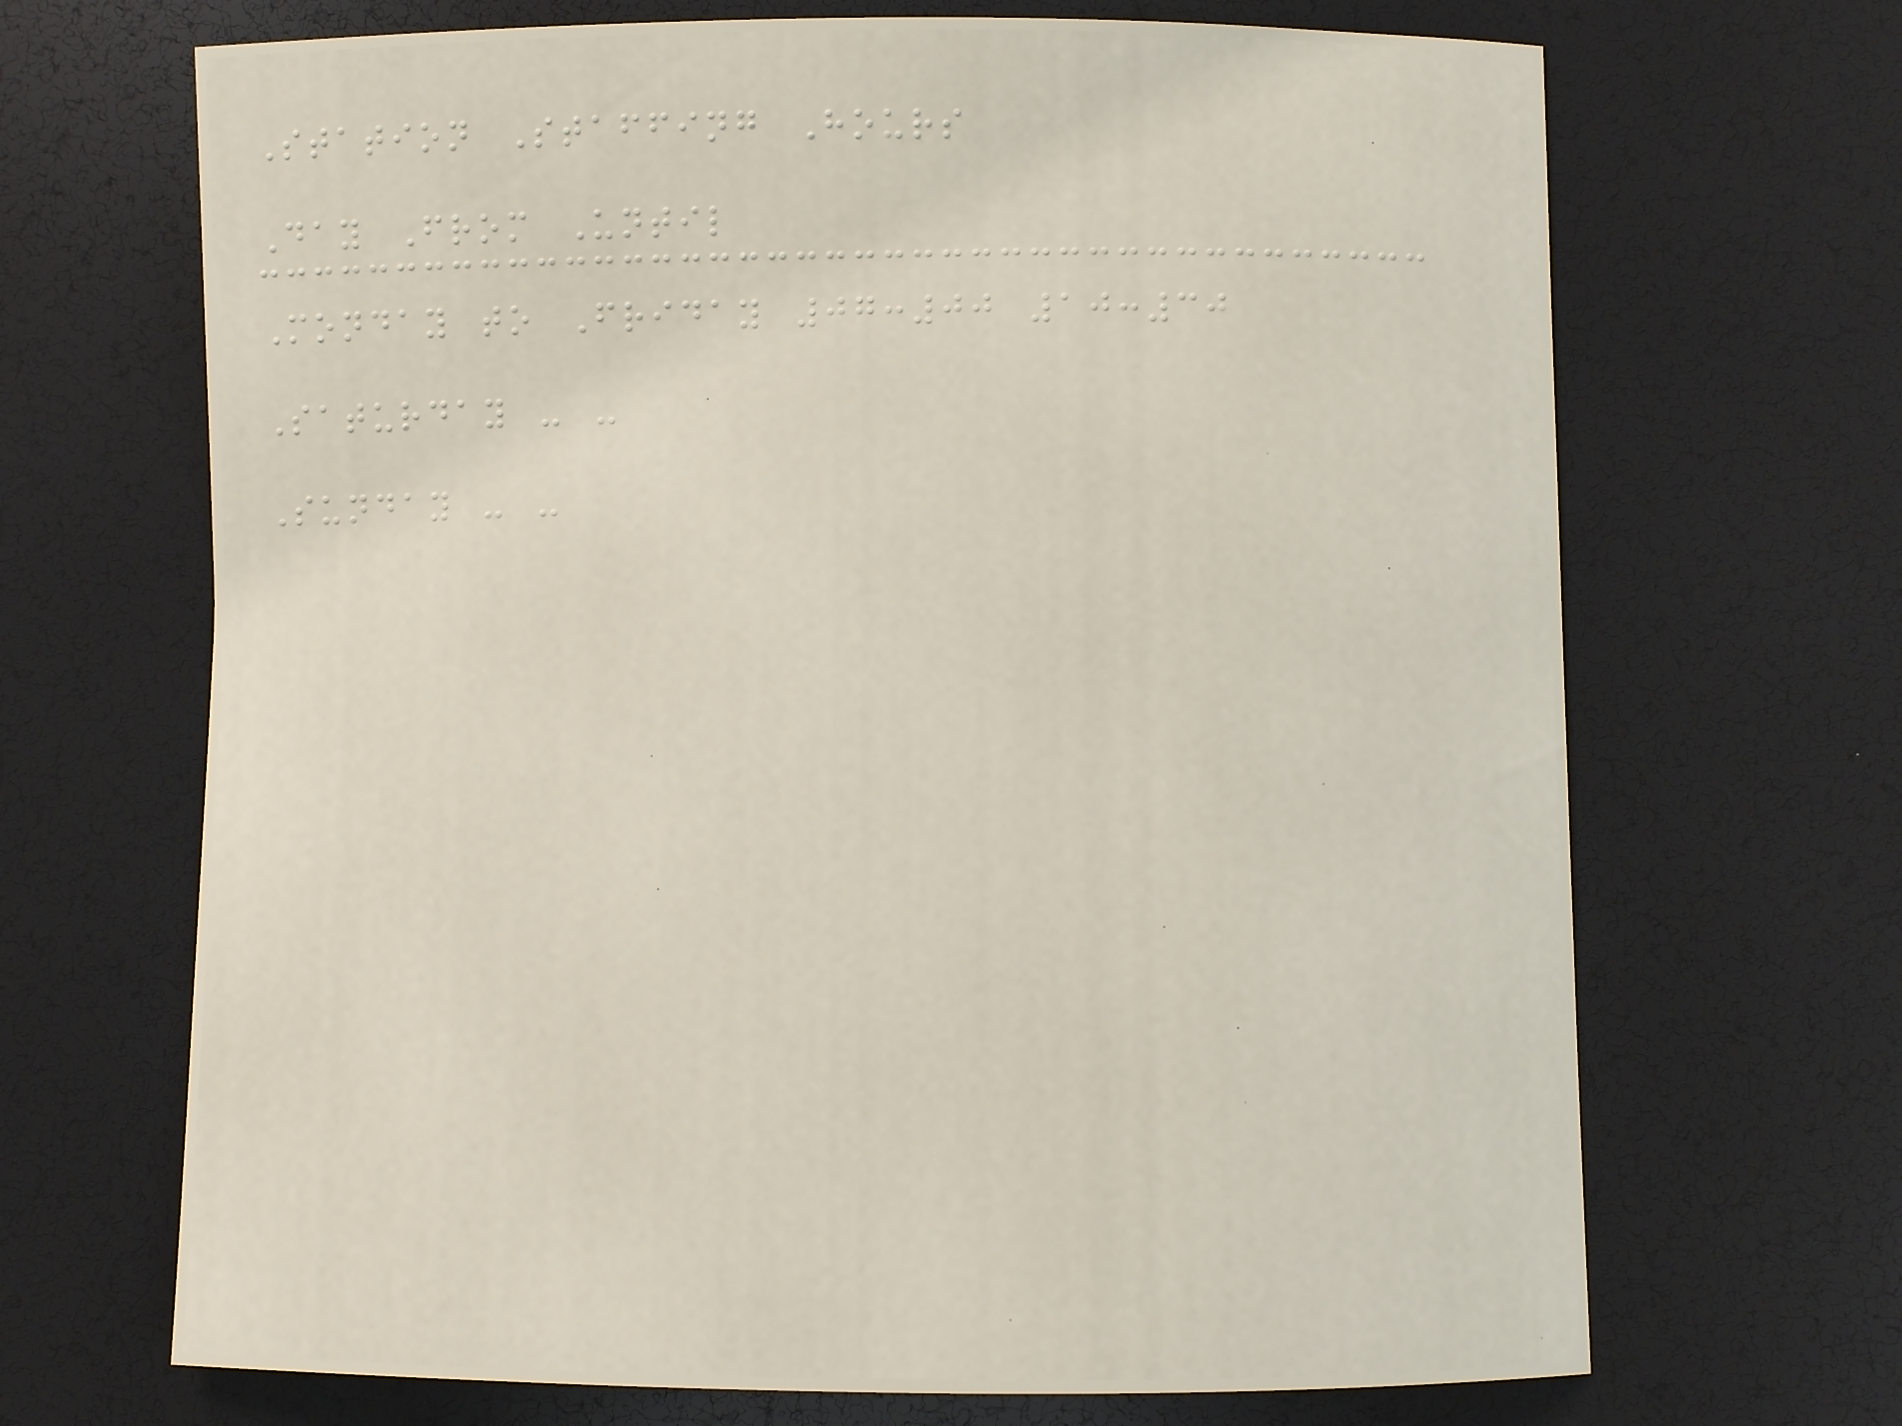Station Staffing Hours
Day From Until
Monday to Friday 07:00 10:30
Saturday - -
Sunday - -
